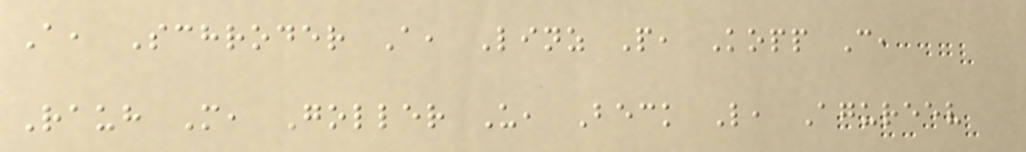A, Schroder A, Linz P, Kopp C,
Rauh M, Goller U, Beck L, Agureev
